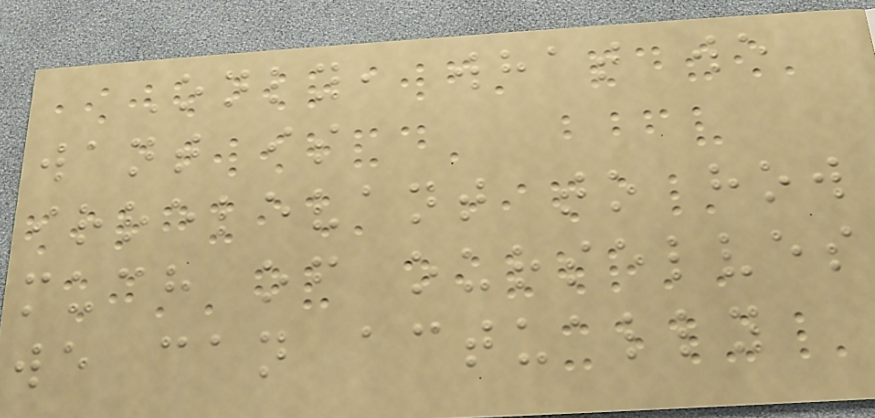Only, what we
want is
irrelevant to how
much of ourselves
we can actually
